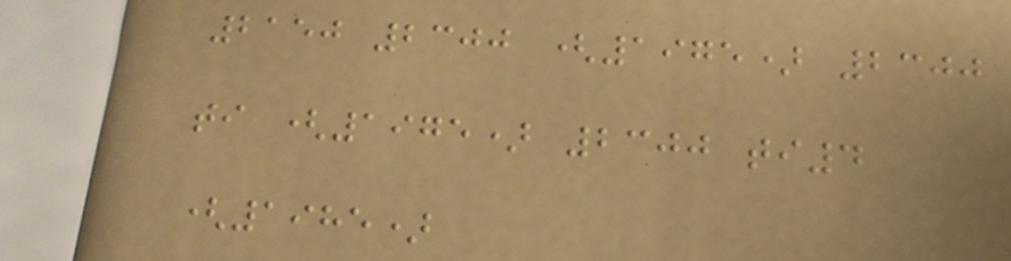2150 2300 (1975) 2300
ti (1975) 2300 ti4
(1985)
